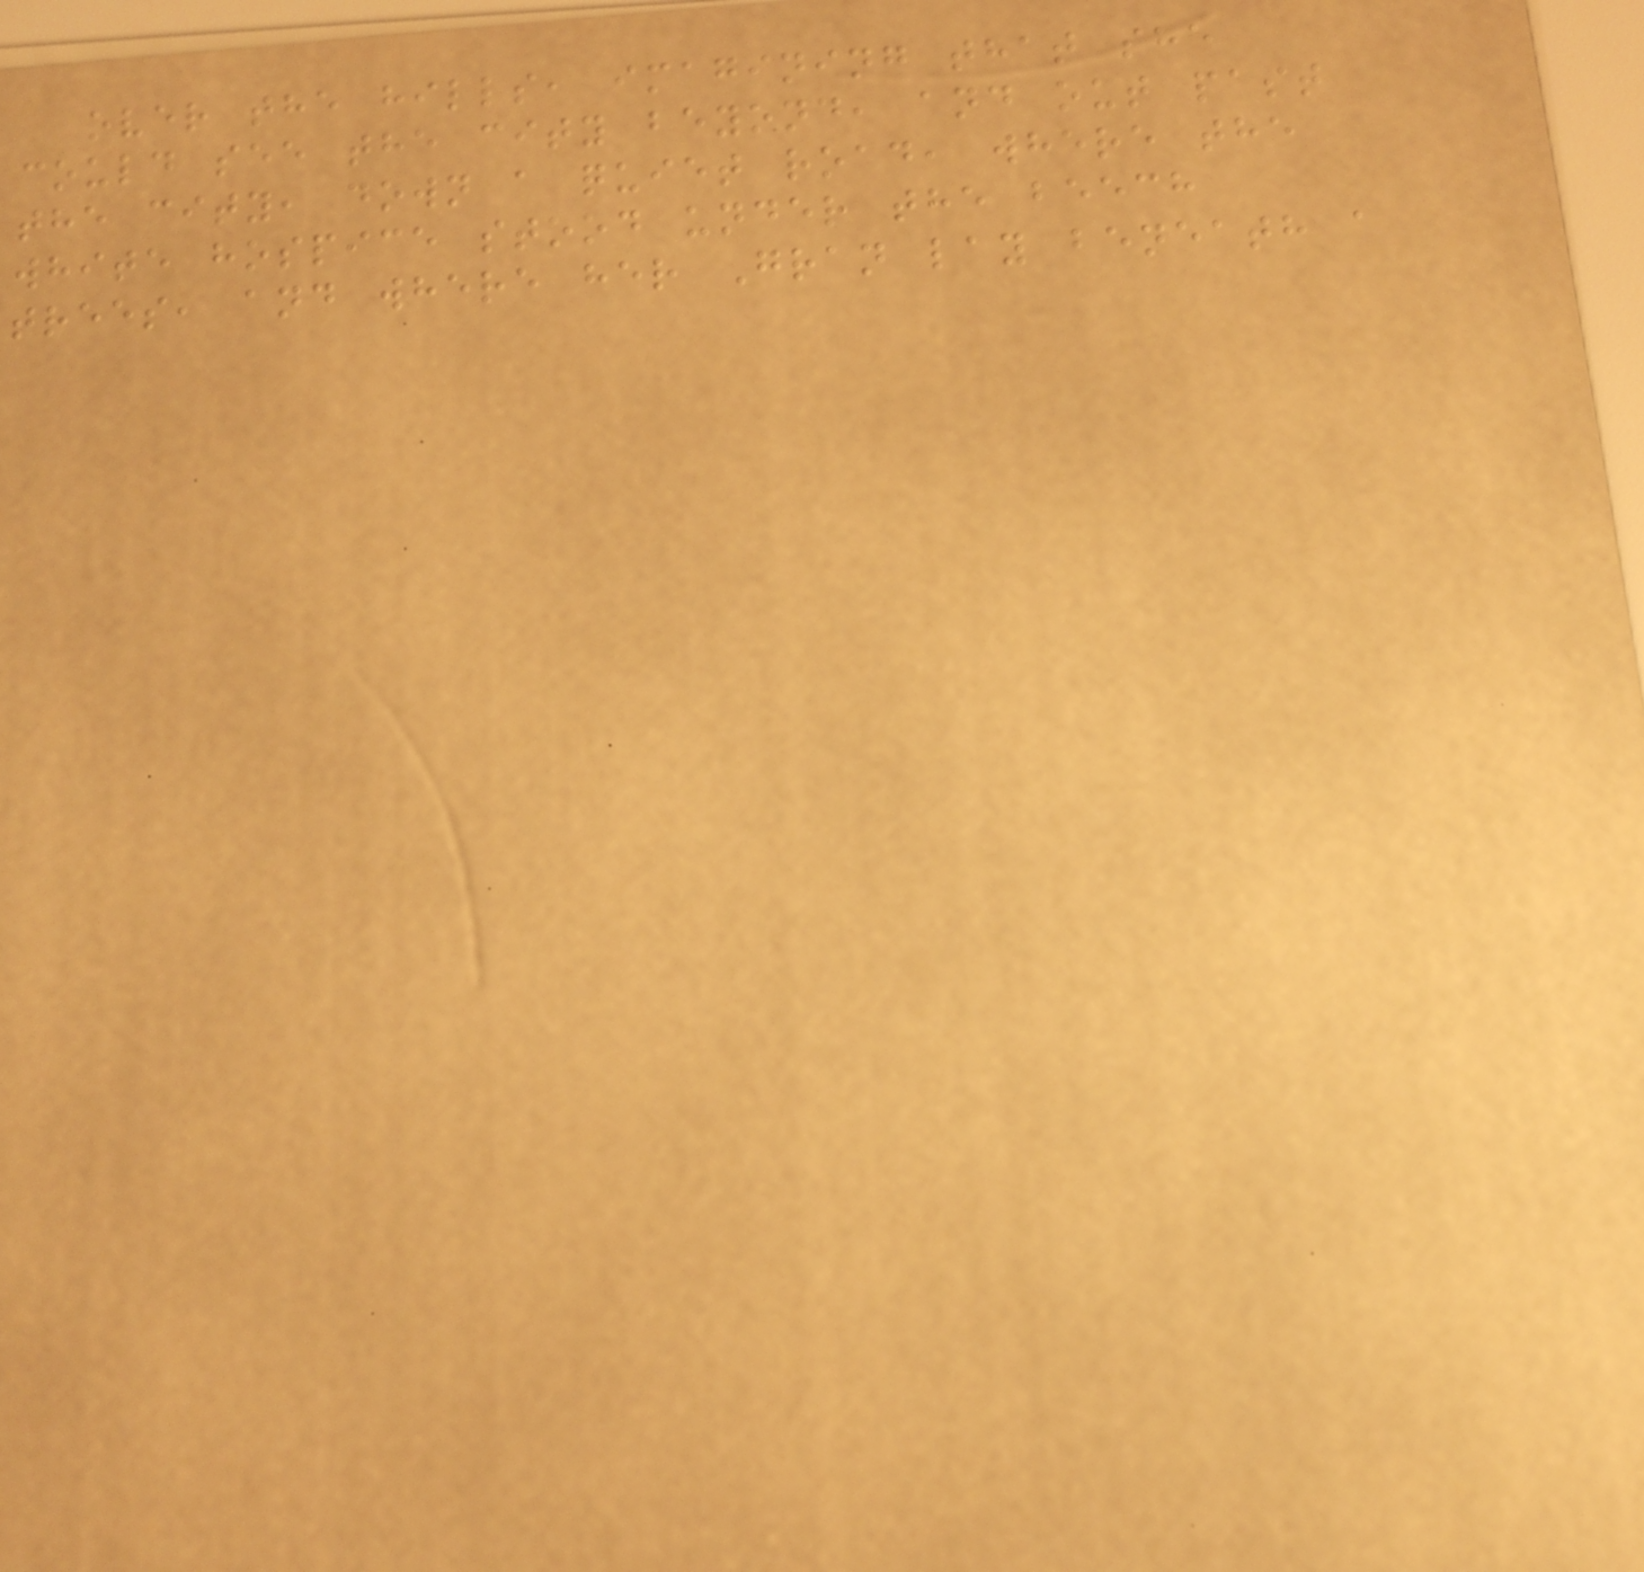over the hills, imagining that she
could see the city beyond, and out past
the city, down a quiet road, where the
white hospice stood under the beech
trees, and where her Gran lay beneath a
